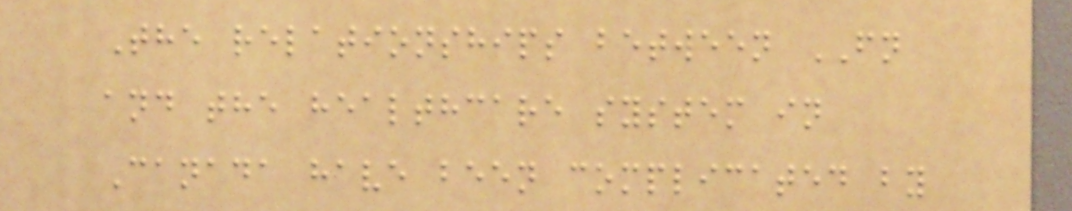The relationships between FN
and the healthcare system in
Canada have been complicated by
